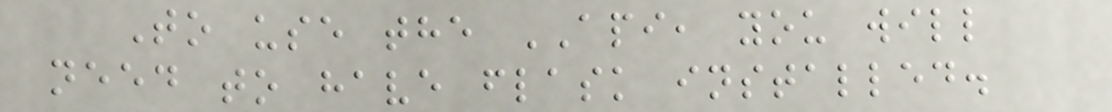To use the API, you will
need to have flask installed.
